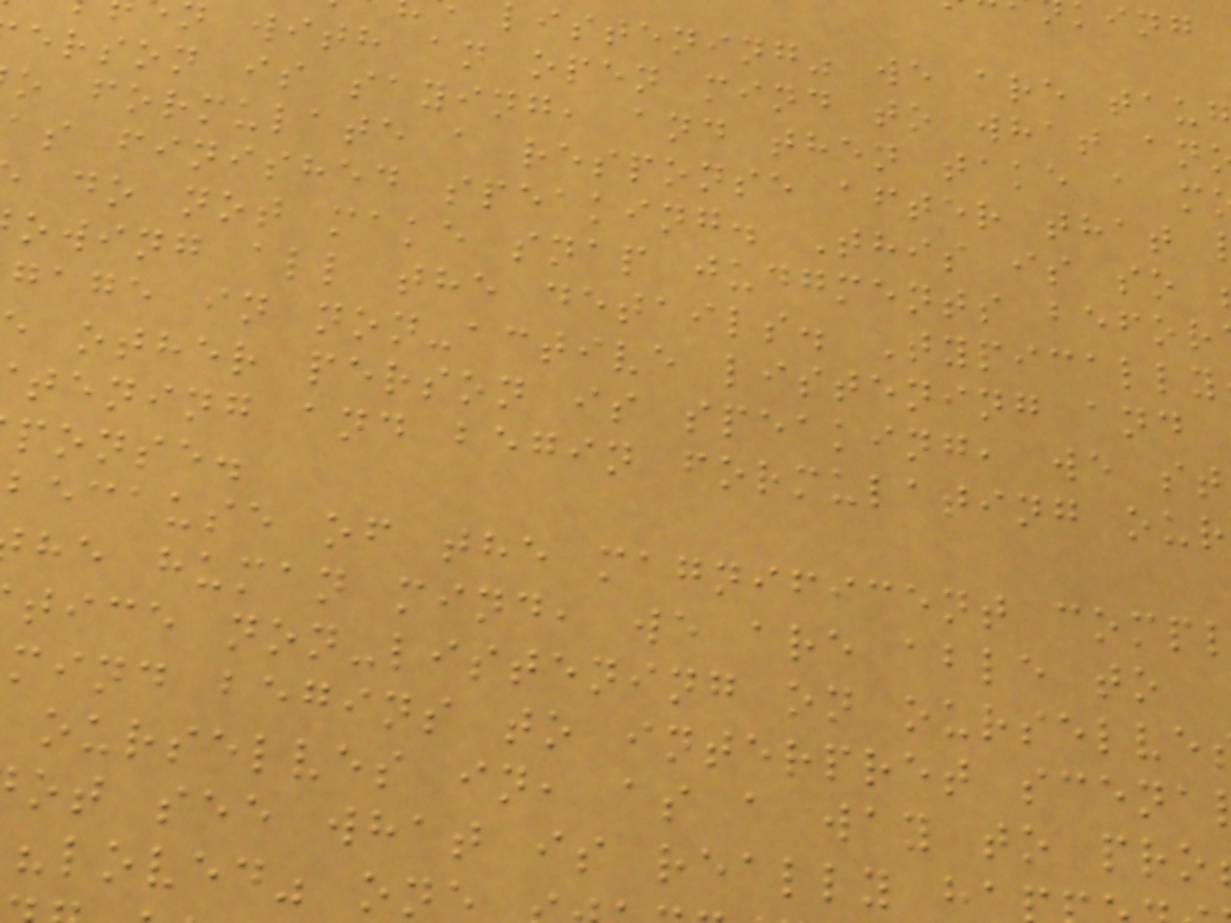listening" we are tau
with an open mind to what an
erson is saying, and then take a m
o formulate a response after that
as finished speaking. This is so
do not make snap judgments befor
owing all the details. Typically
gage in non-active listening and
other person is speaking, we st
tening and begin formulating our
ponse.
because of the magnificent comp
he human mind, we are able to
tice non-listening on ourselve
mind begins to interpret scena
ourselves in, as a way to pro
ot see what is really h
"loved" on
